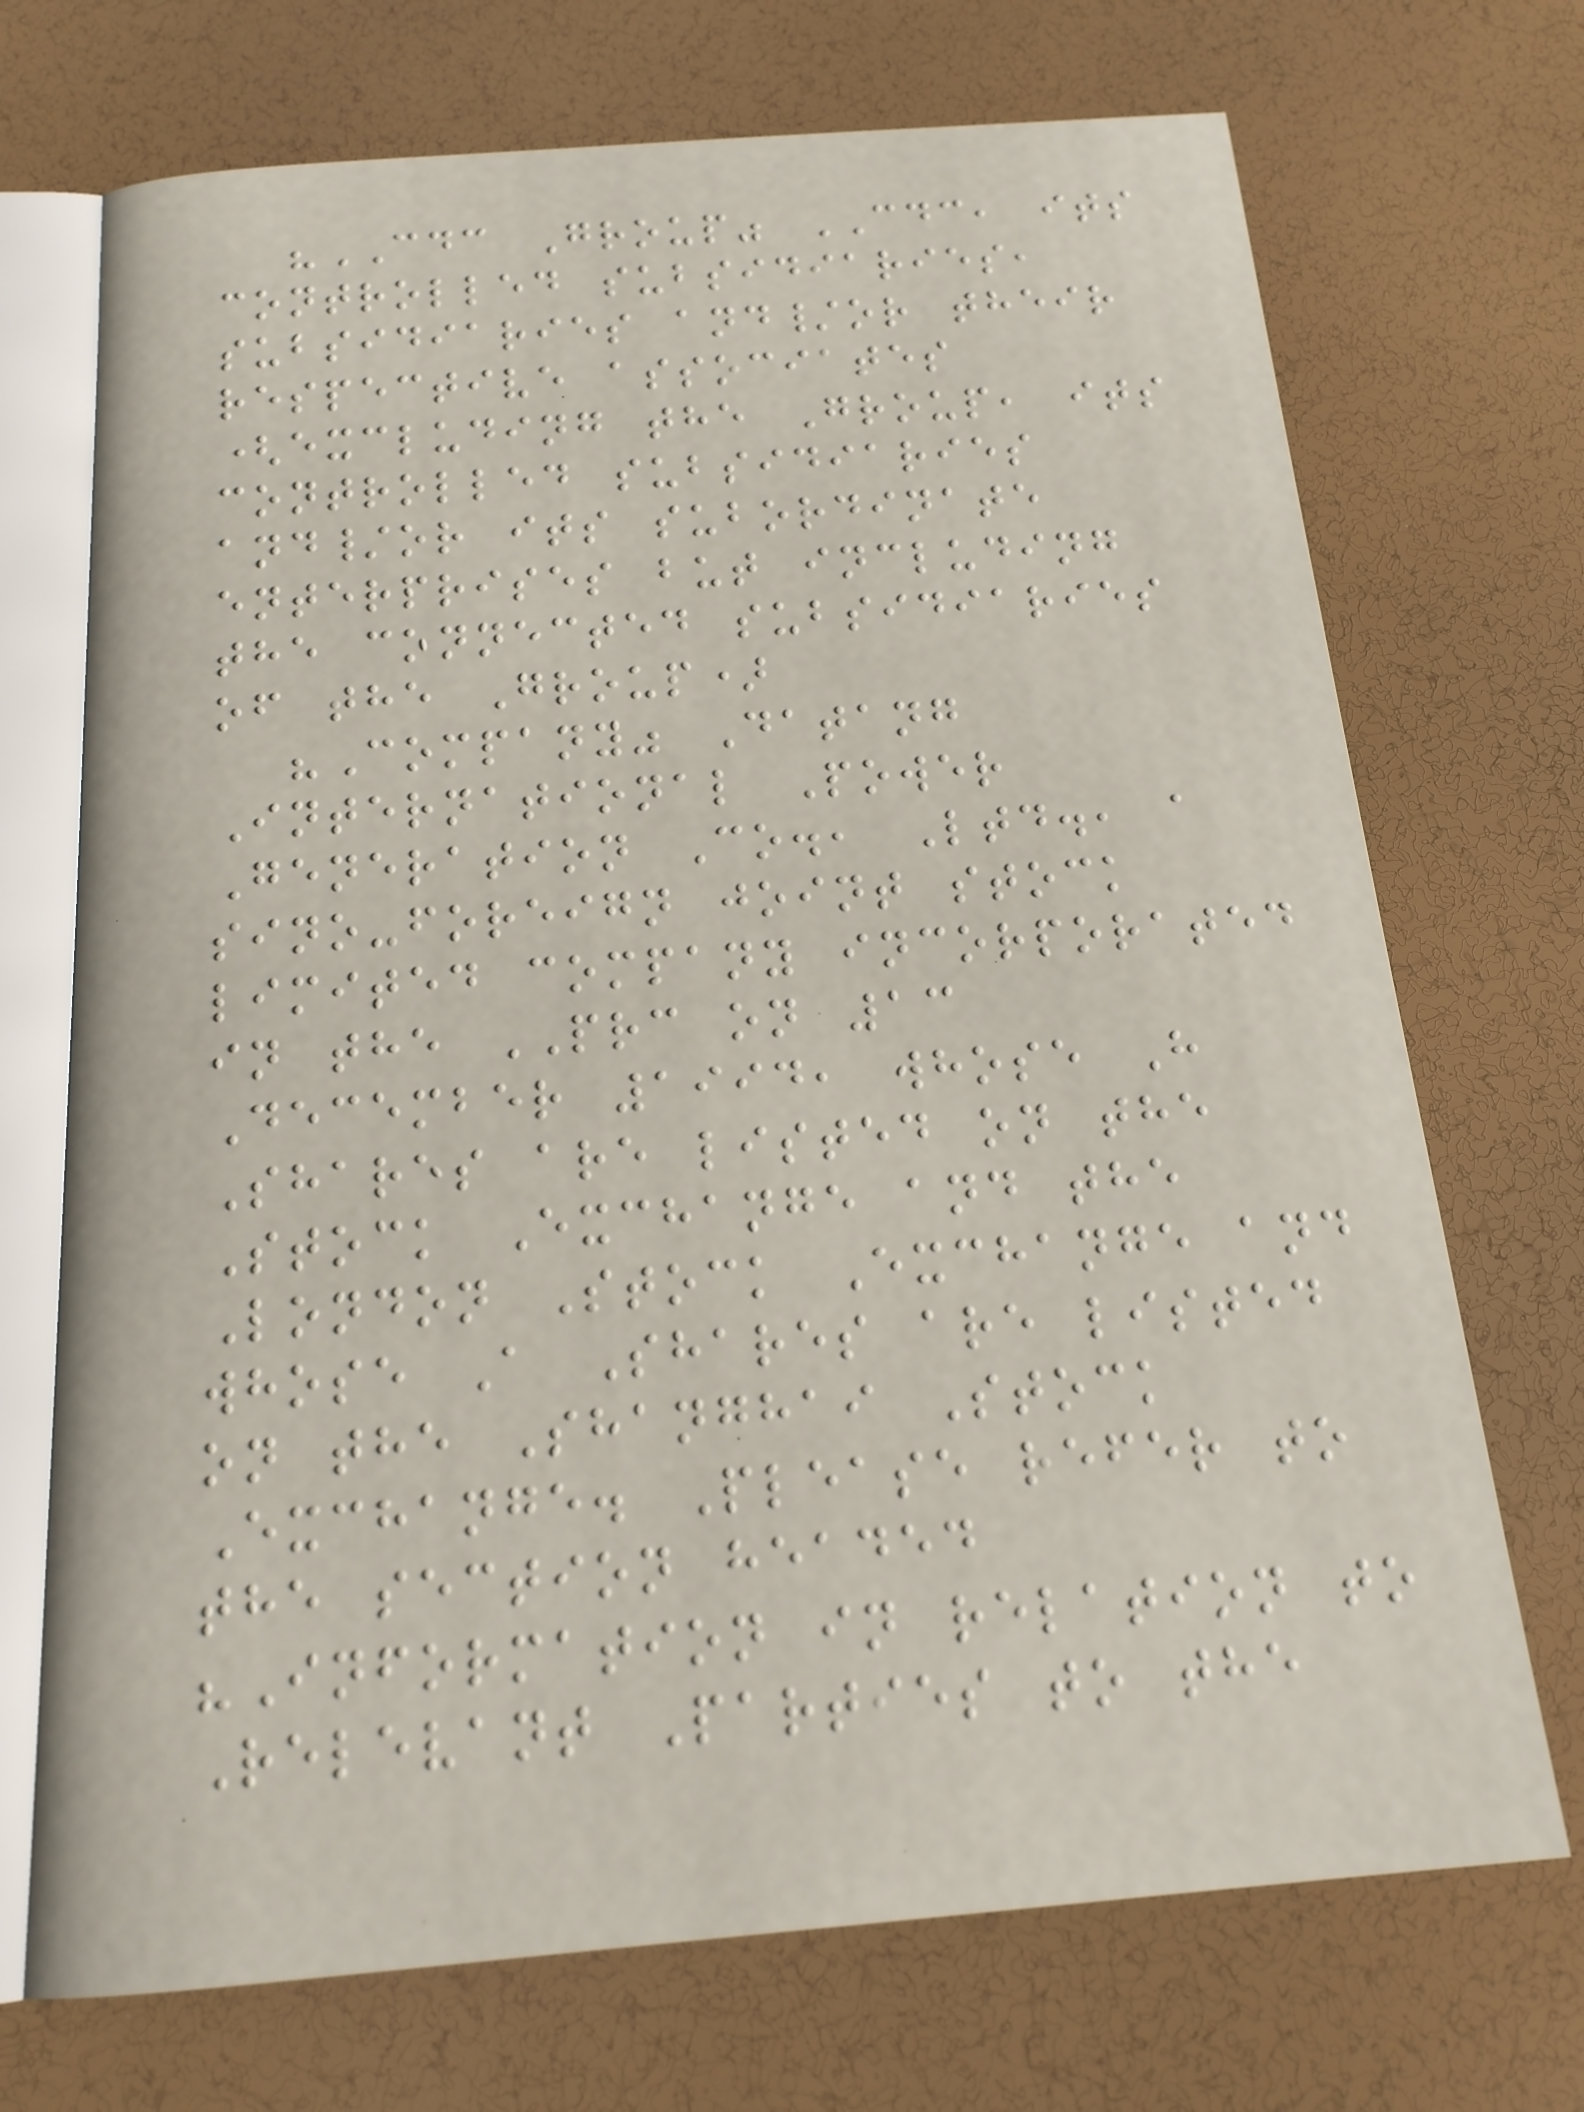"CDC Group" CDC, its
controlled subsidiaries,
subsidiaries and/or their
respective associates
(excluding the Group, its
controlled subsidiaries
and/or its subordinate
enterprises but including
the connected subsidiaries
of the Group)
"Company" Datang
International Power
Generation Co., Ltd., a
sino-foreign joint stock
limited company incorporated
in the PRC on 13
December 1994, whose H
Shares are listed on the
Stock Exchange and the
London Stock Exchange and
whose A Shares are listed
on the Shanghai Stock
Exchange. Please refer to
the section headed
"Information in relation to
Relevant Parties to the
